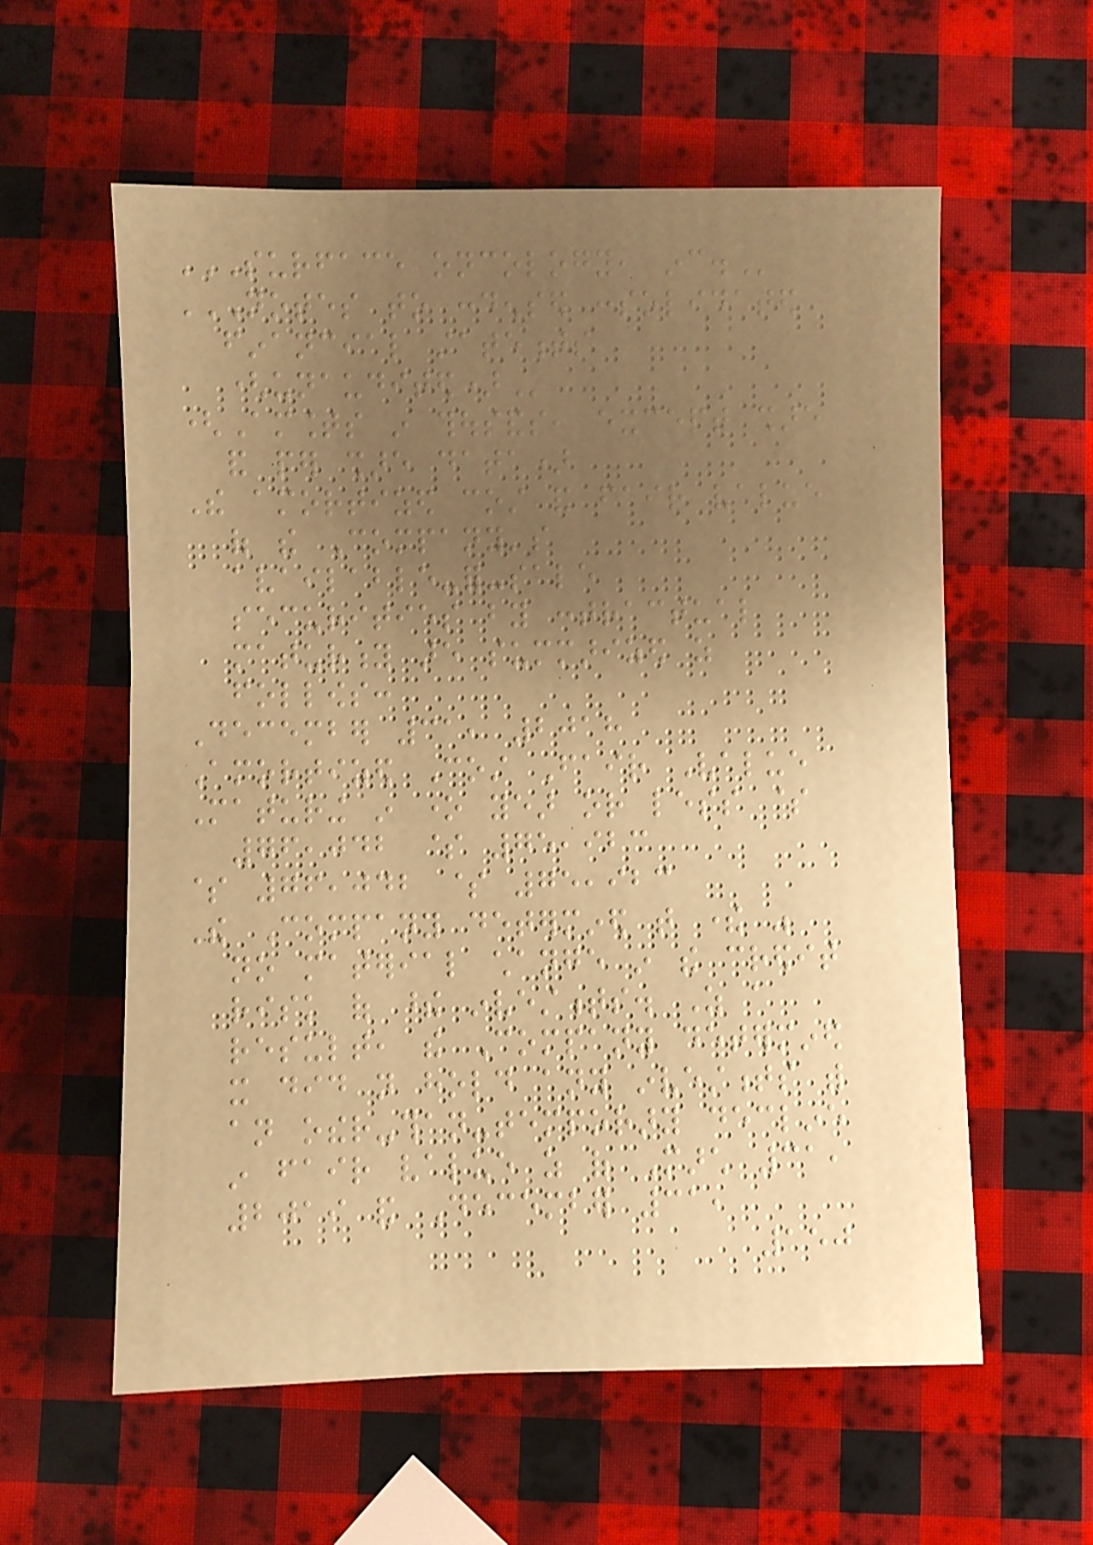SURFACE ONCOLOGY, INC.
NOTES TO CONDENSED CONSOLIDATED
FINANCIAL STATEMENTS
(UNAUDITED)
(Amounts in thousands, except share
and per share data)
The amortized cost and fair value
of the Company's
available-for-sale
securities by contractual
maturity are summarized as
follows:
December 31, 2018
Amortized Cost Fair Value
Maturing in one year or less $
76,042 $ 75,923
$ 76,042 $ 75,923
The Company determined that there was
no material change in the credit
risk of these investments. As a
result, the Company determined
it did not hold any investments with
an other-than-temporary decline
in fair value as of March 31,
2019 and December 31,
150
